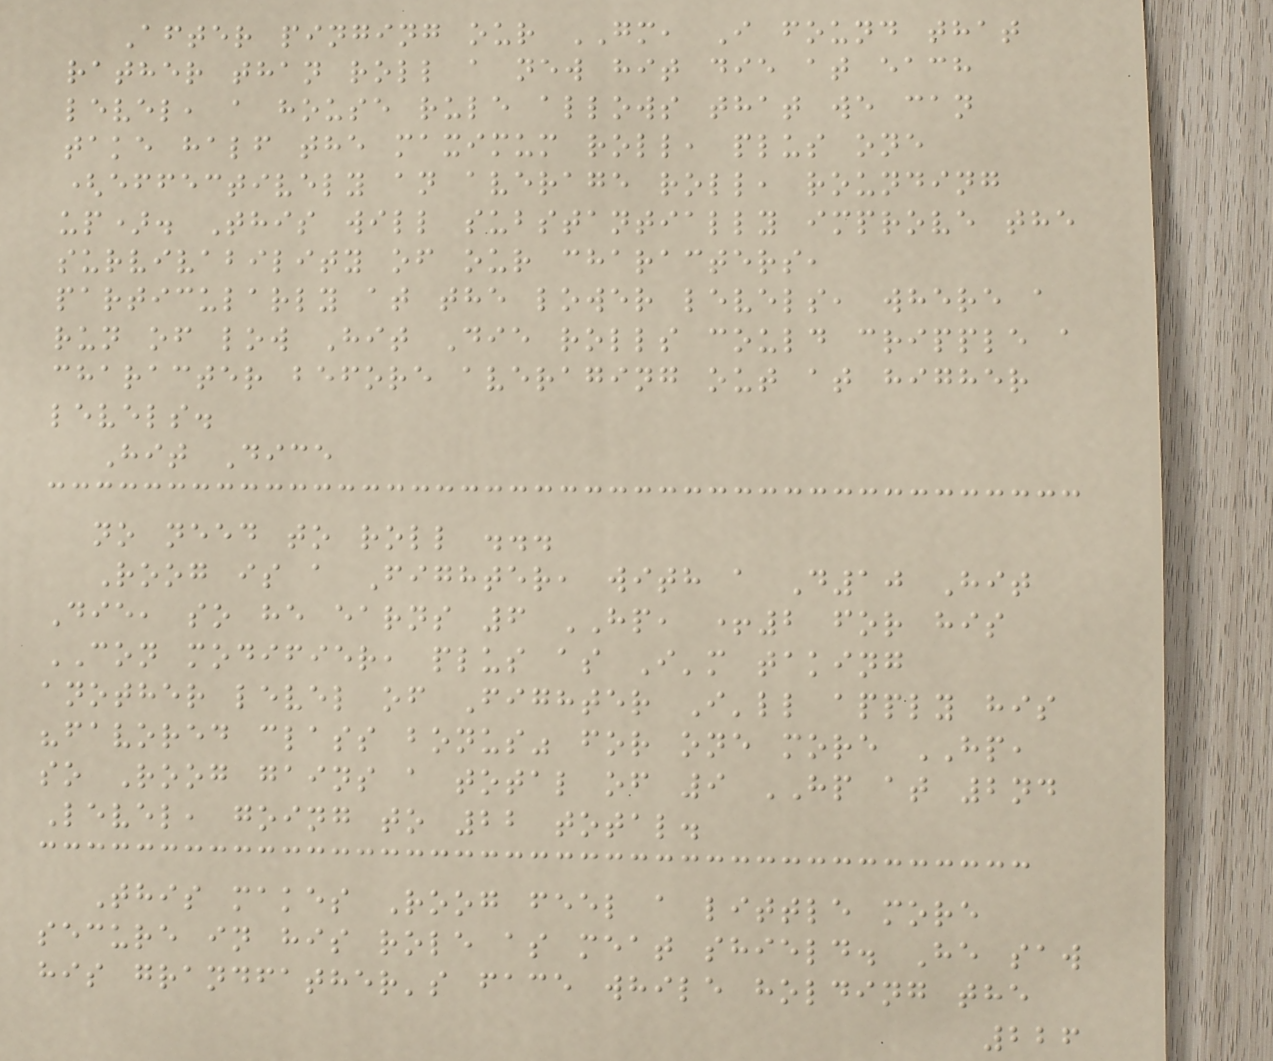After pinging our GM, I found that
rather than roll a new hit die at each
level, a house rule allows that we can
take half the maximum roll, plus one
(effectively an average roll, rounding
up). This will substantially improve the
survivability of our characters,
particularly at the lower levels, where a
run of low Hit Die rolls could cripple a
character before averaging out at higher
levels.
Hit Dice
no need to roll ...
Roog is a Fighter, with a D10 Hit
Die, so he earns 6 HP, +2 for his
CON modifier, plus as I'm taking
another level of Fighter I'll apply his
"favored class bonus" for one more HP,
so Roog gains a total of 9 HP at 2nd
Level, going to 22 total.
This makes Roog feel a little more
secure in his role as meat shield. He saw
his grandfather's face while holding the
226
